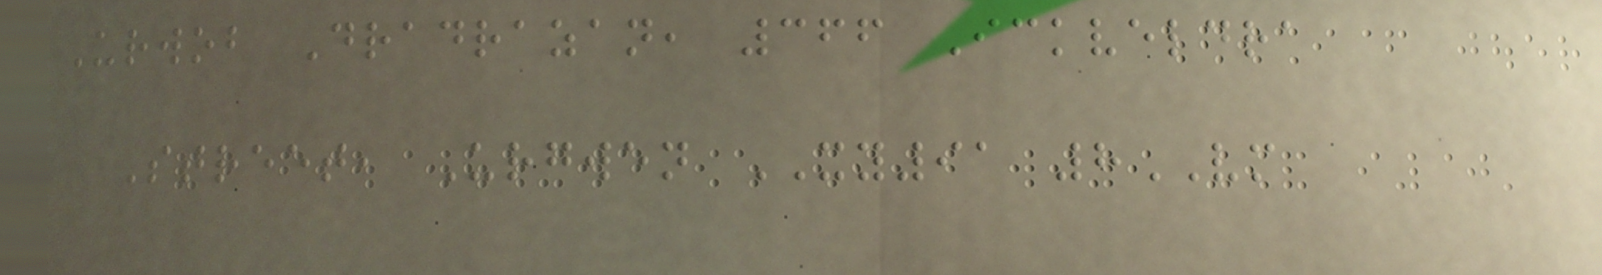Urwob Dradrazan, 366 Ickveldra
Street, Urgwen XY91 8VM
